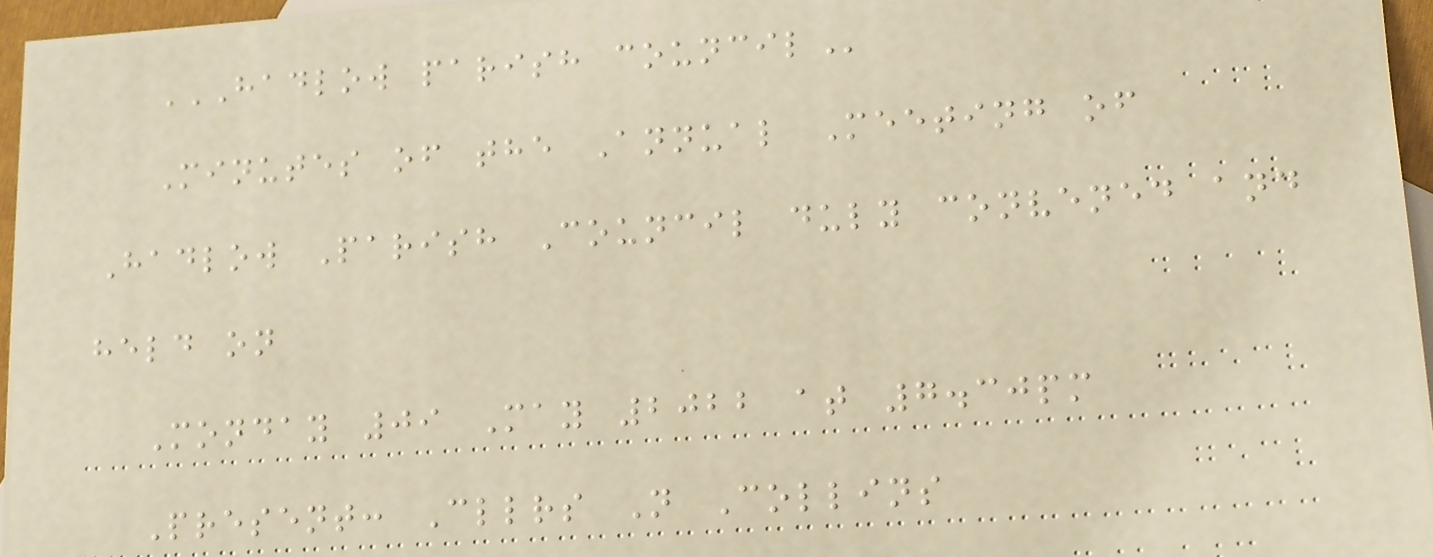HADLOW PARISH COUNCIL
Minutes of the Annual Meeting of
Hadlow Parish Council duly convened and
held on
Monday 09 May 2022 at 7.30pm
Present: Cllrs N Collins
